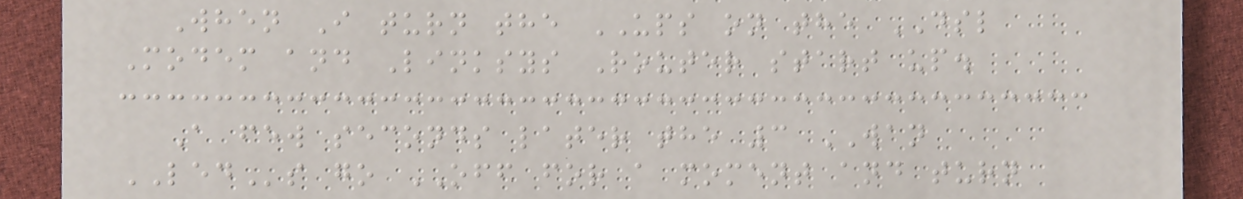When I turn the UPS on the DSL
Modem and Linksys Router start up.
A few seconds later the 3 WAN
LEDs go OFF for a moment and turn
